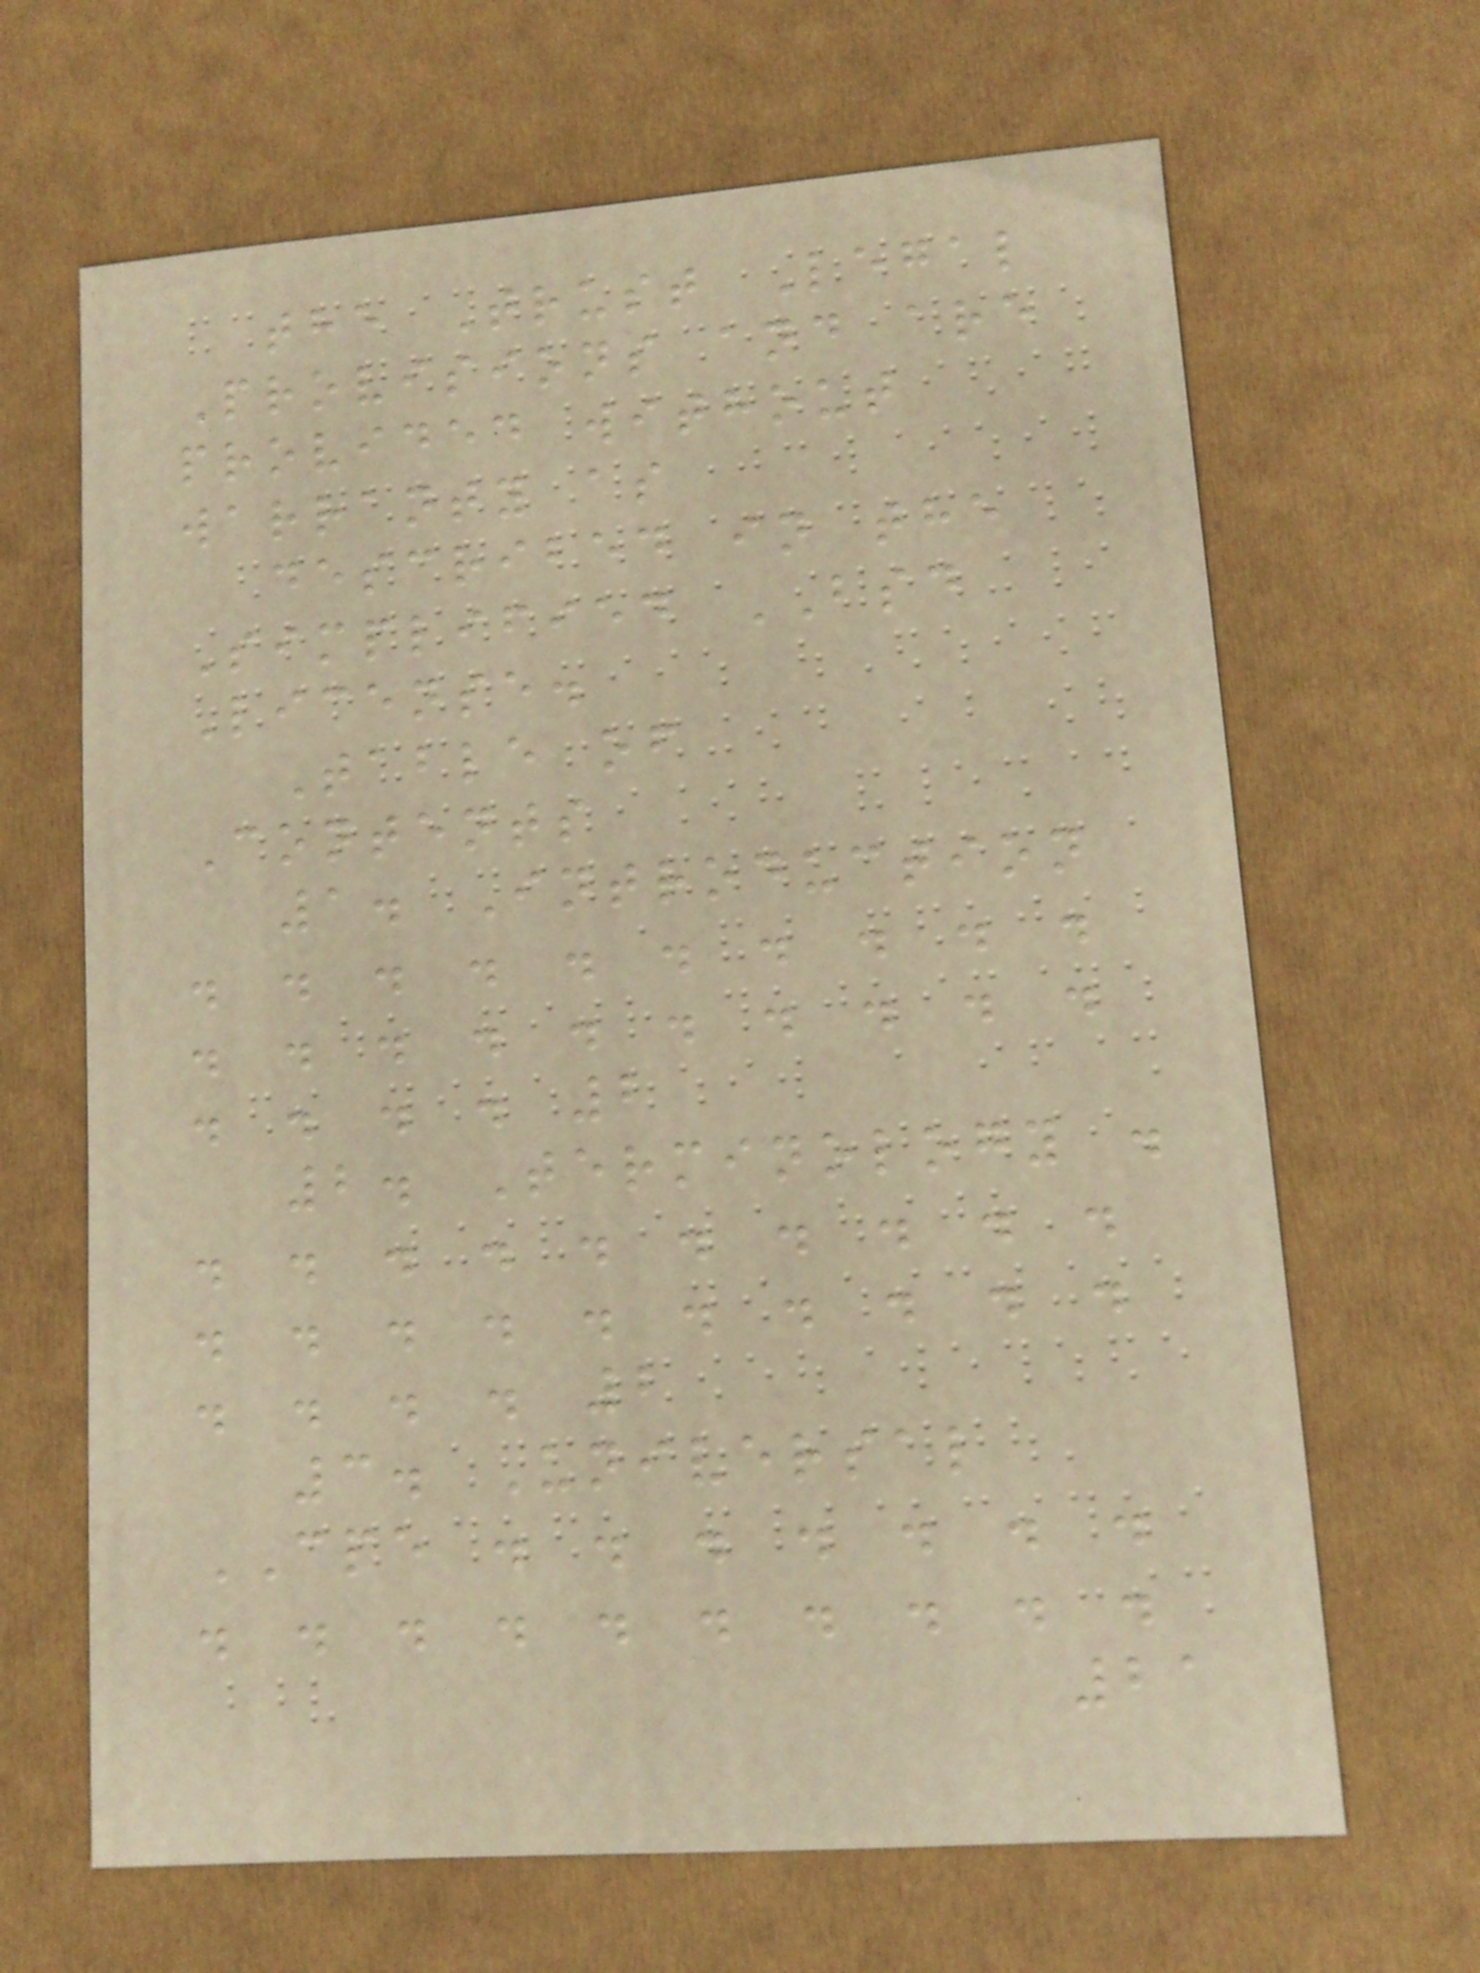the Trust Legal
Provisions and are
provided without
warranty as
described in the
Simplified BSD
License.
Table of
Contents
1. Introduction
. . . . . . . . . .
. . . . . . . . . .
. . . . 2
2. Terminology .
. . . . . . . . . .
. . . . . . . . . .
. . . . 2
3. Universal
CPE . . . . . . .
. . . . . . . . . .
21
